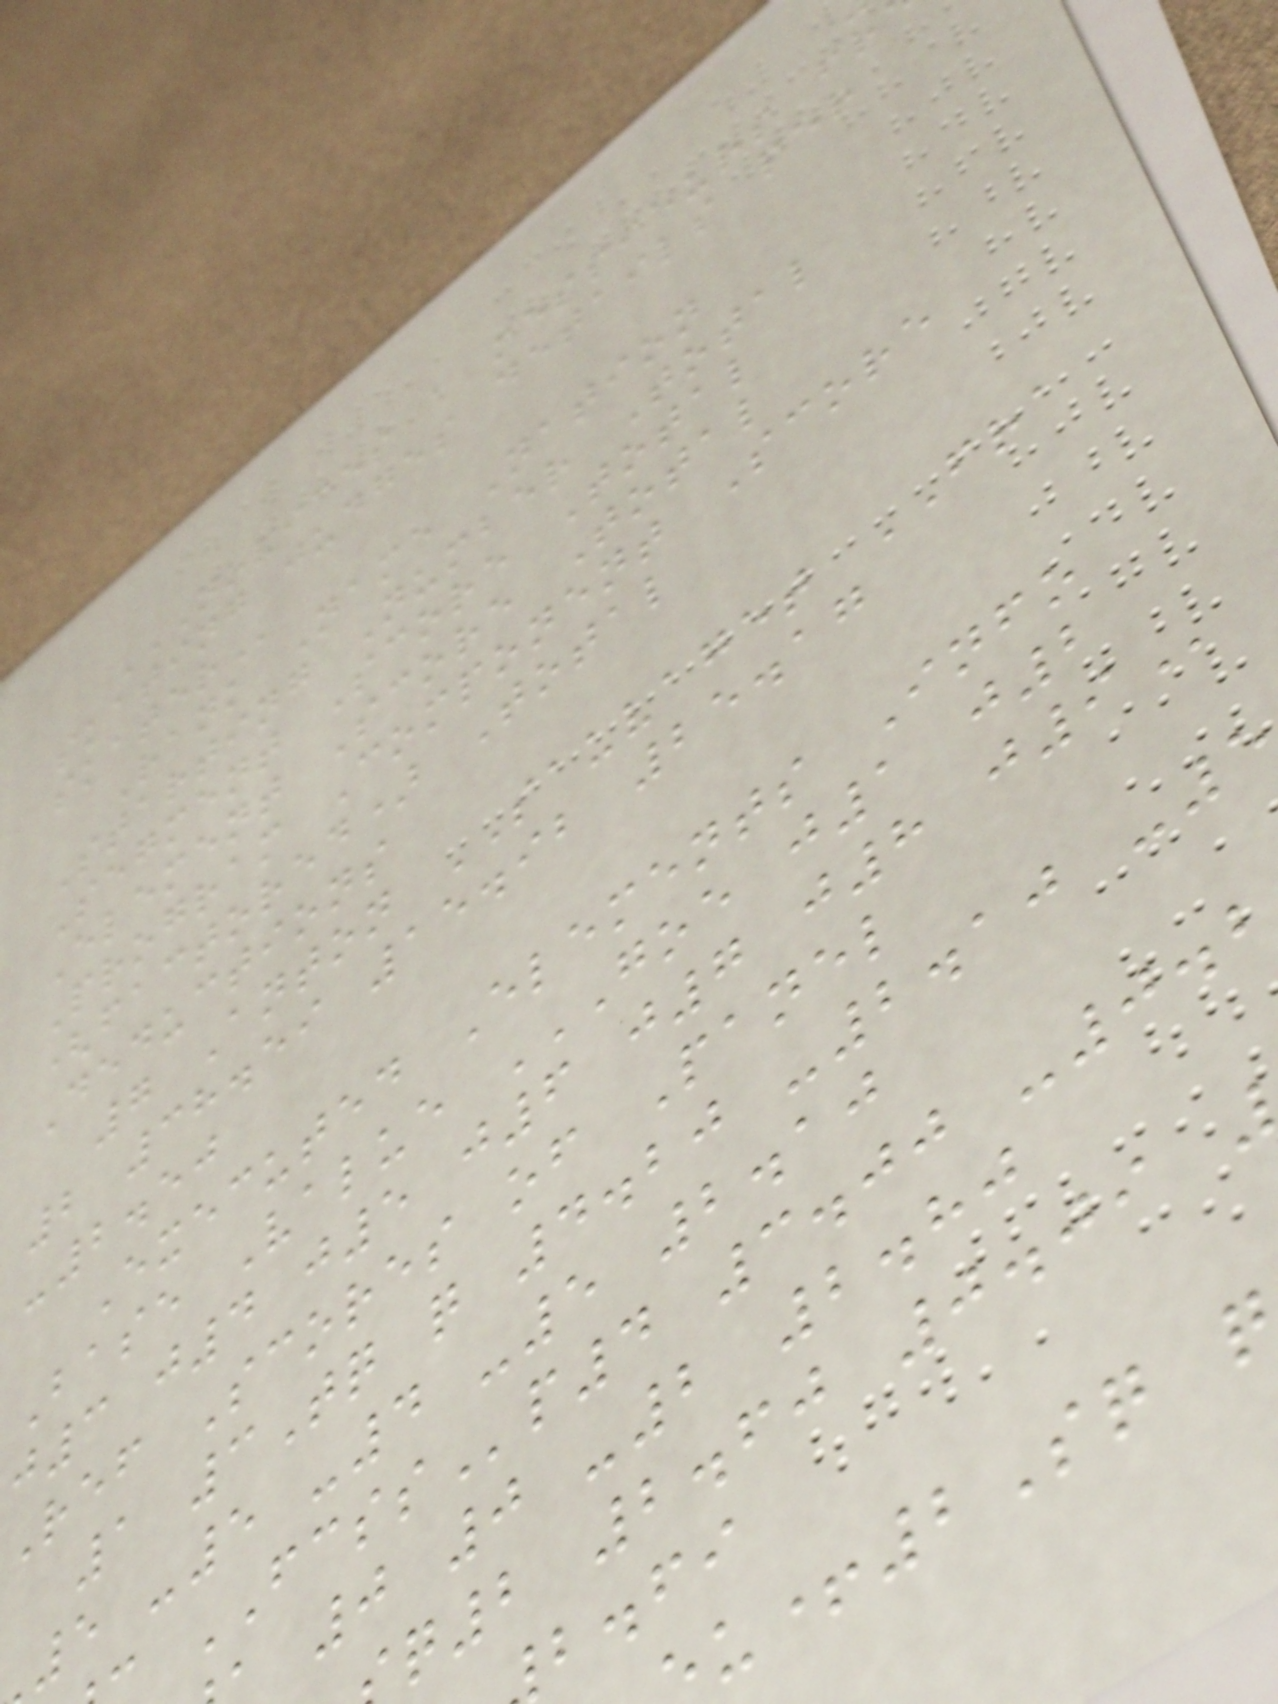skating judges details per
Rank Name Nation
Starting Number Total
Segment Score Total
Element Score Total
Program Component Score
(factored) Total
Deductions
7 Anton SAUVAGET FRA
2 38.59 15.92 25.17
-2.50
Executed Elements Info
Base Value GOE J1 J2
j3 j4 j5 j6 j7 j8
Ref Scores of Panel
1 3Tq q 4.20 -2.10 -5
5 -5 -4 -5 2.10
FCSSp4 3.00 -0.2
0 0 -2 2.80
q2 2.60 0.09
u+2Sq q
